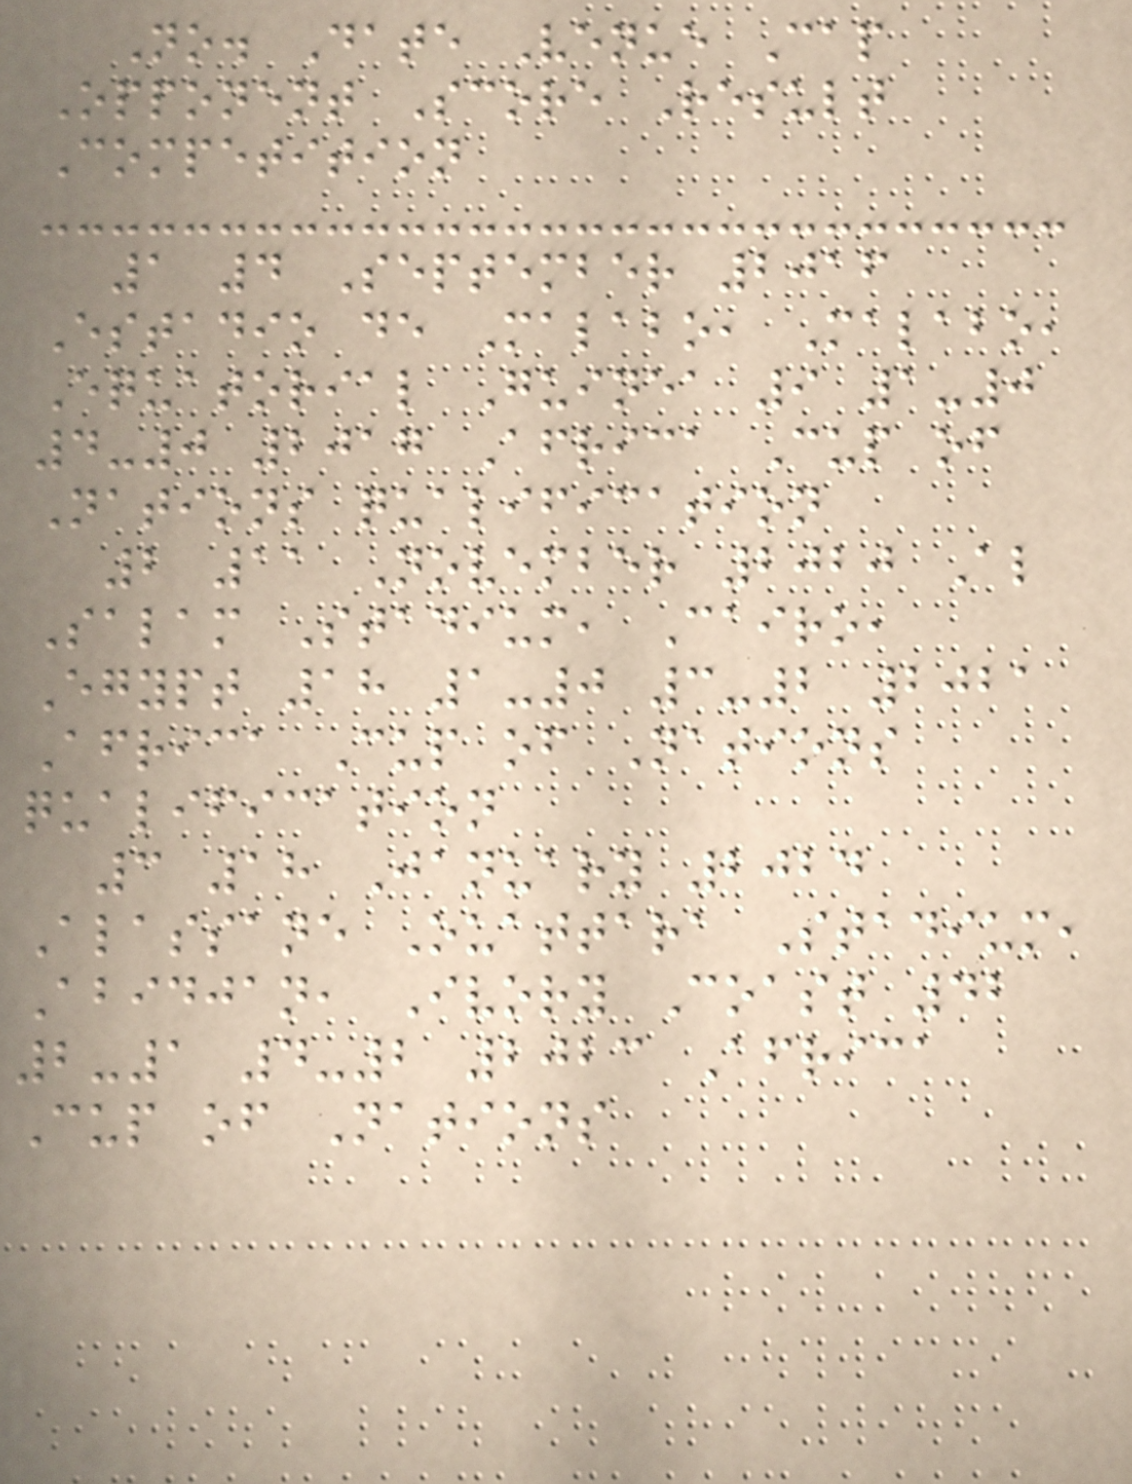No. Date Venue Cap
Opponent Score Result
Competition
1 4 September 2016
Estadio de Malabo, Malabo,
Equatorial Guinea 9 1-0
4-0 2017 Africa Cup of
Nations qualification
2 11 November 2020 Al
Salam Stadium, Cairo,
Egypt 18 1-0 3-2 2021
Africa Cup of Nations
qualification
3 18 January 2024
Alassane Ouattara Stadium,
Abidjan, Ivory Coast 42
2-1 4-2 2023 Africa
Cup of Nations
